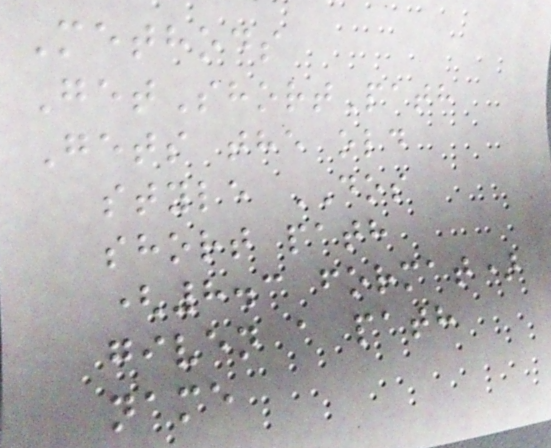Methods
GetShortPath
Gets the old
style DOS
short path
(8.3 format)
given a path
name
